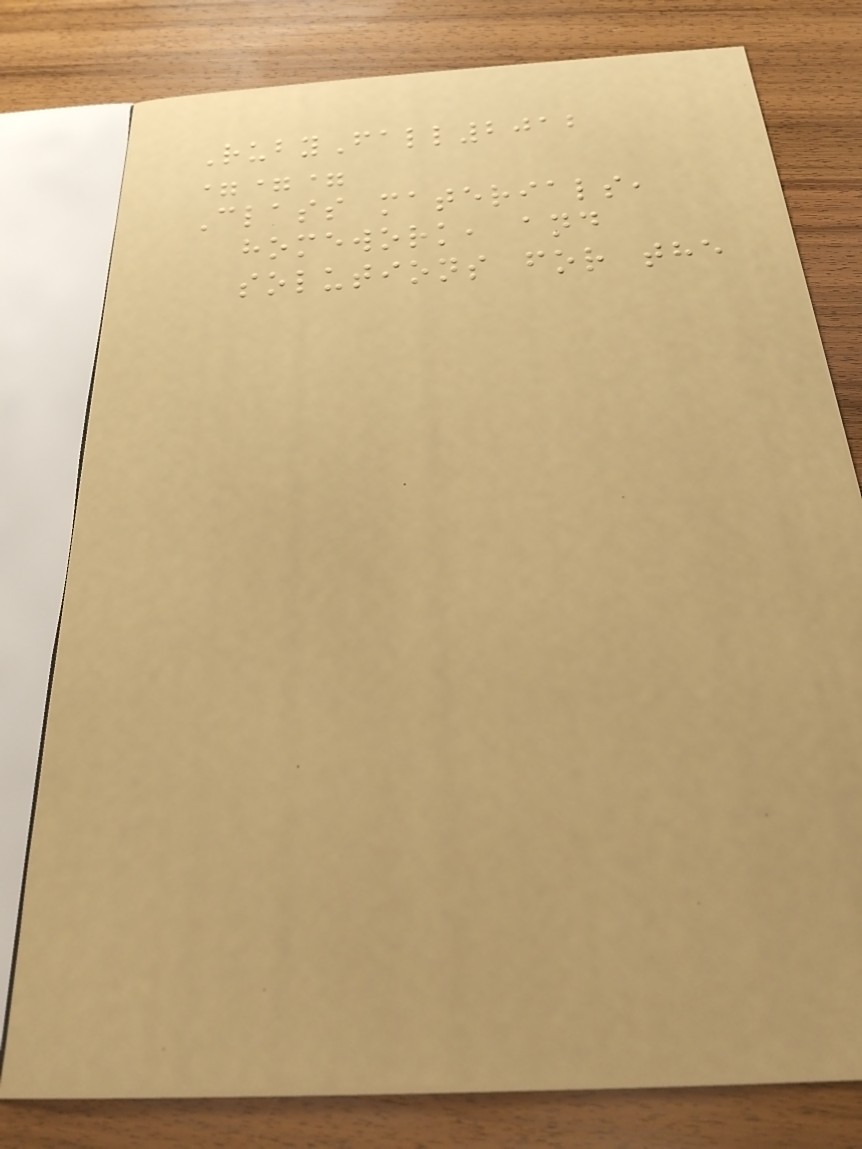RubyFall2012
===
Class materials,
homework, and
solutions for the
